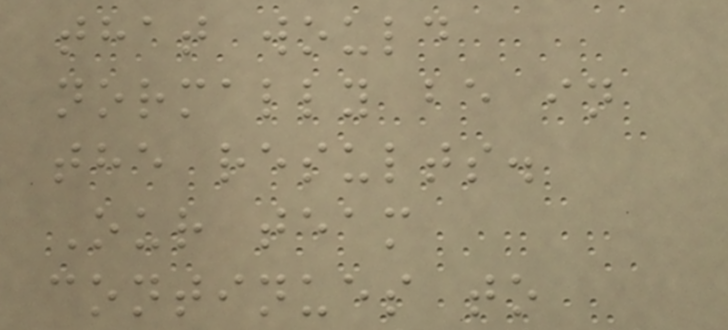that would
normally be in
the results.
Our team
continues to
